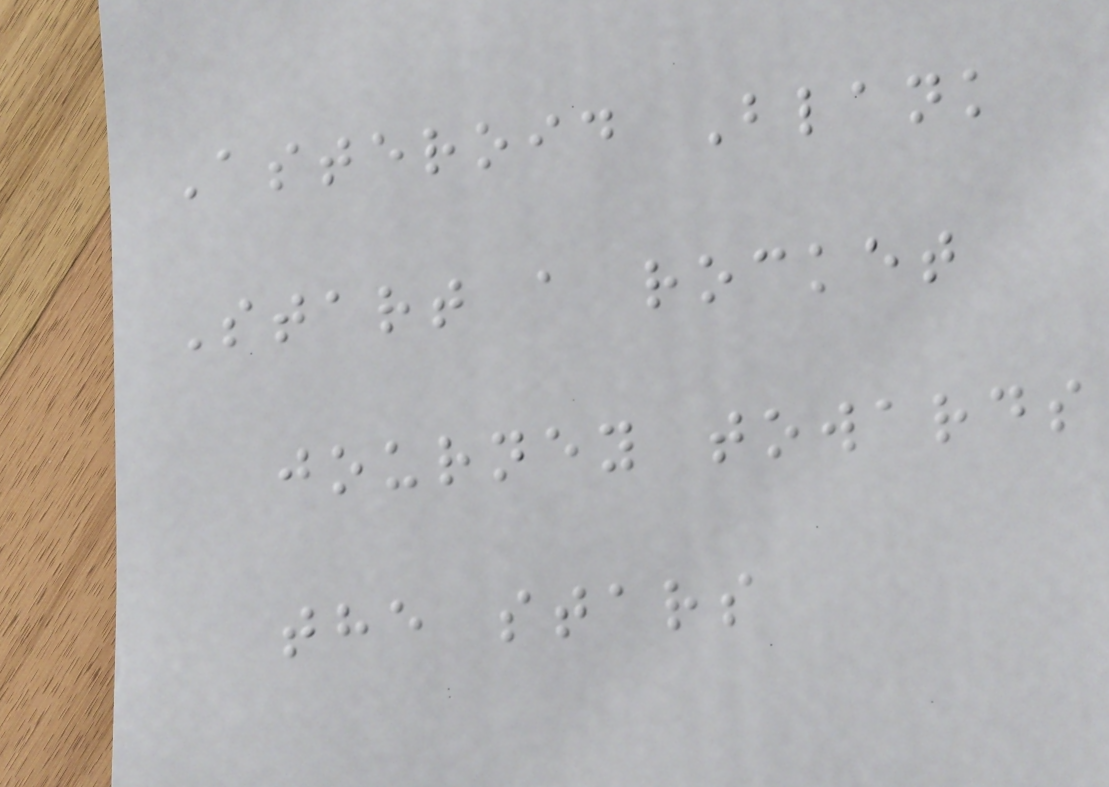Asteroid Blank
Start a rocket
journey towards
the stars
